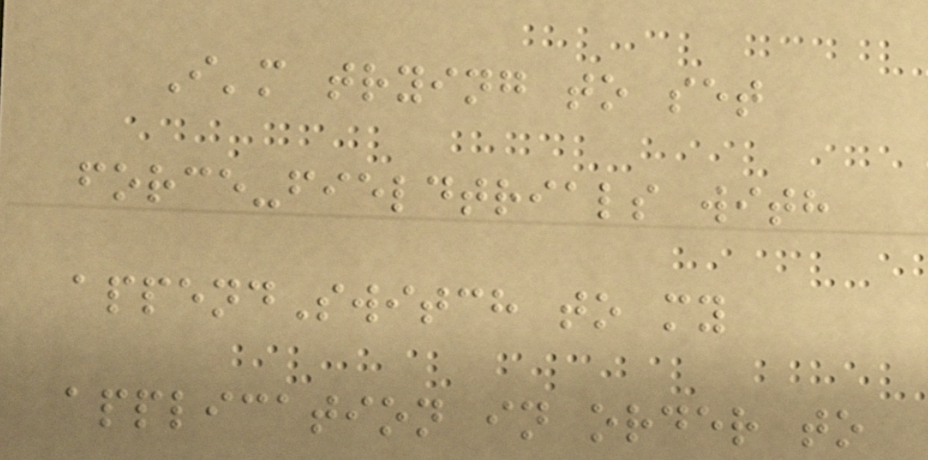I'm trying to set
force-fieldtrials with
appendSwitch to my
application in order to
